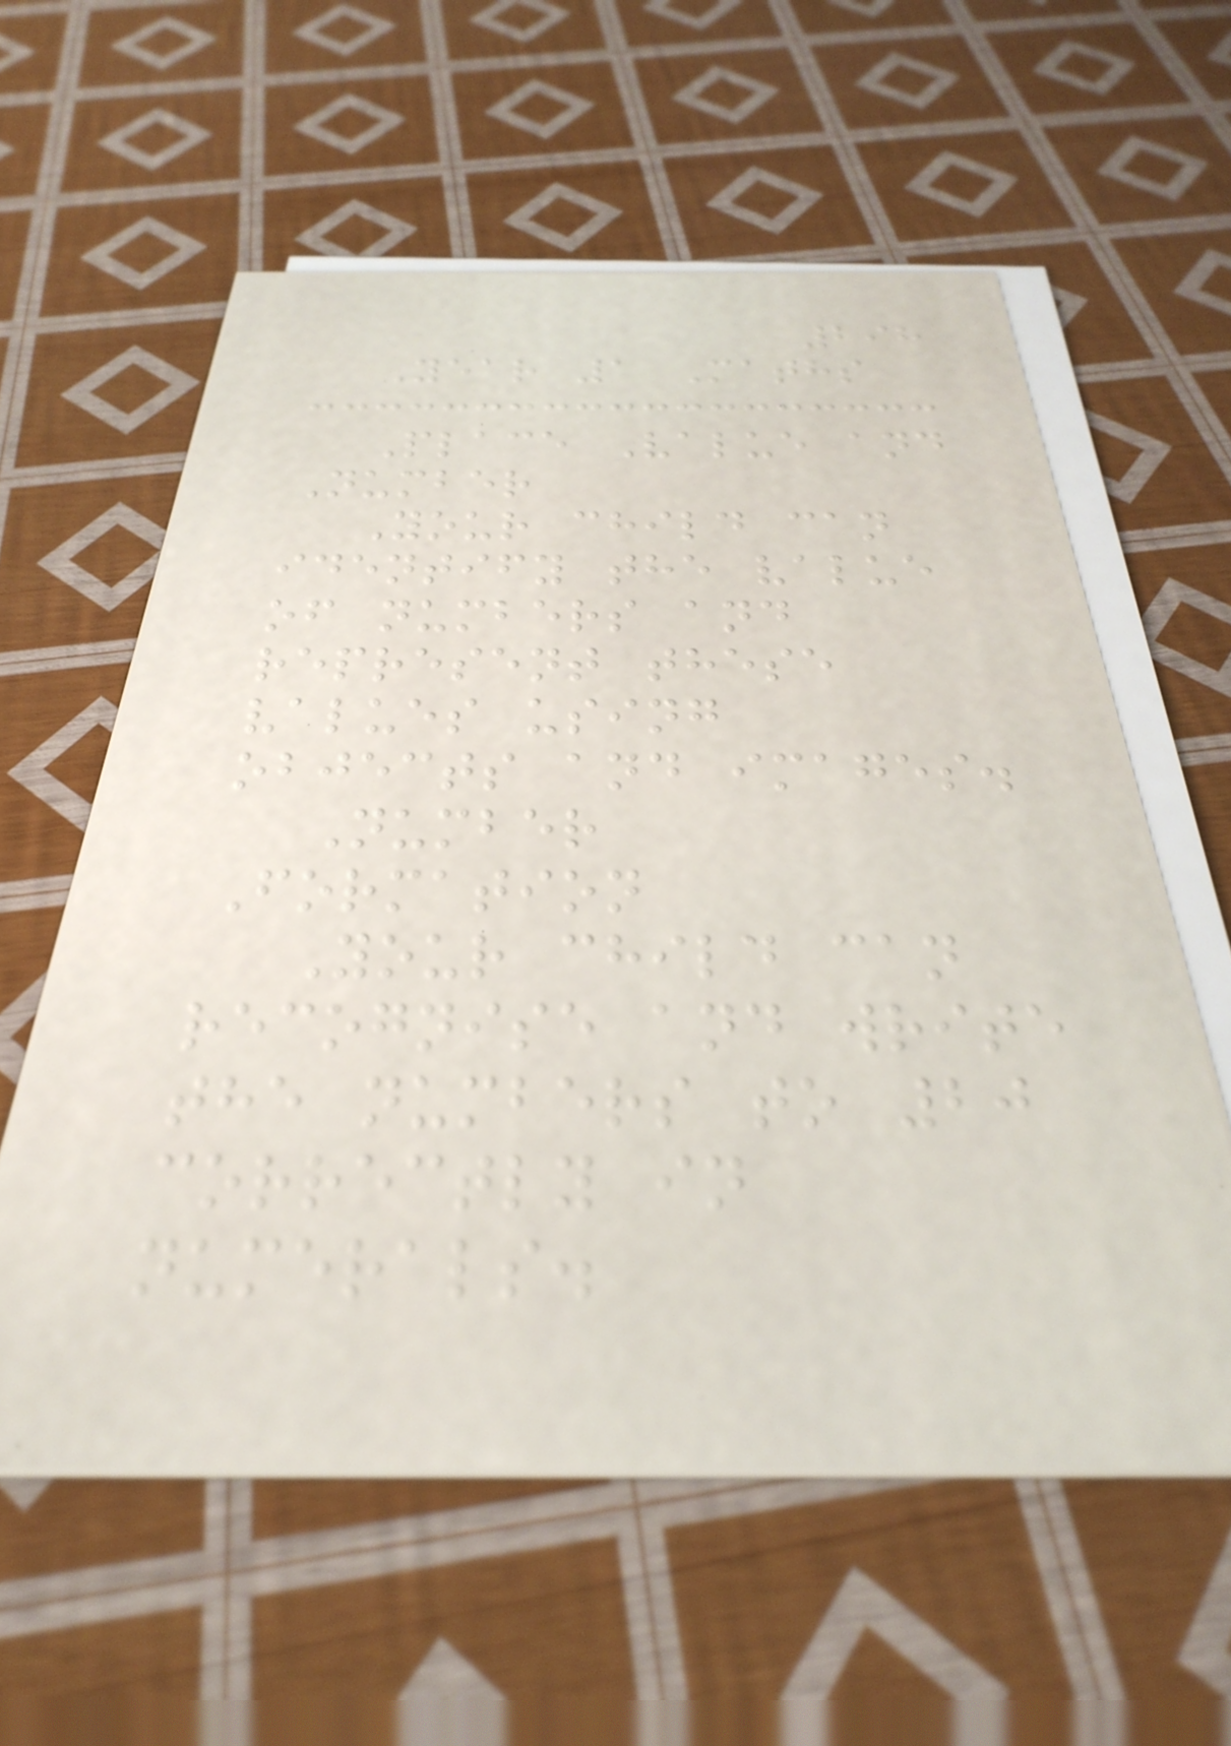298
Year 1 Maths
Place Value and
Number
Your child can
identify the value
of numbers and
represent these
values using
objects and images.
Number
Formation
Your child can
recognise and write
the numbers to 20
correctly in
numerals.
